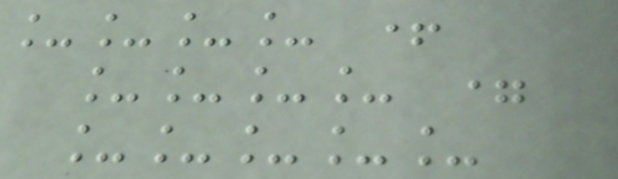____ +
____ =
_____
